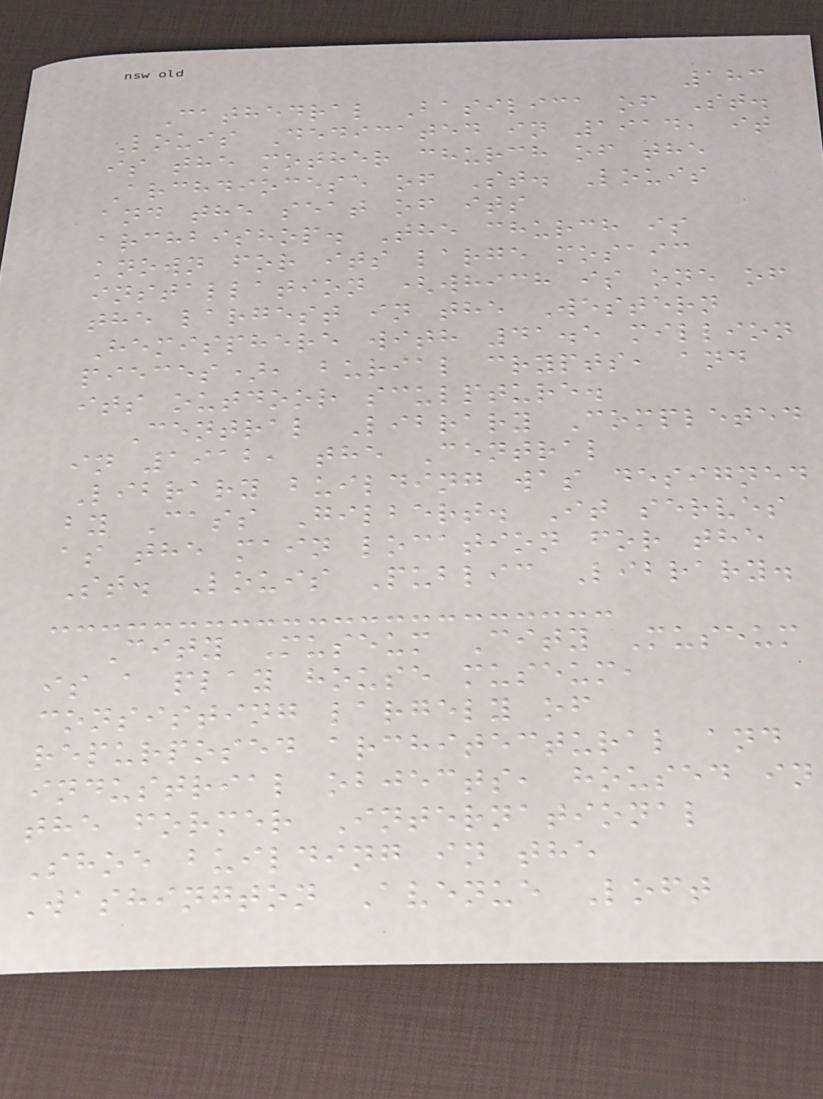183
Cathedral Basilica of St.
Louis Dedicated in 1914, it
is the mother church of the
Archdiocese of St. Louis
and the seat of its
archbishop. The church is
known for its large mosaic
installation (which is one of
the largest in the Western
Hemisphere with 41.5 million
pieces), burial crypts, and
its outdoor sculpture.
Central Library Completed
in 1912, the Central
Library building was designed
by Cass Gilbert. It serves
as the main location for the
St. Louis Public Library.
City Museum City Museum
is a play house museum,
consisting largely of
repurposed architectural and
industrial objects, housed in
the former International
Shoe building in the
Washington Avenue Loft
